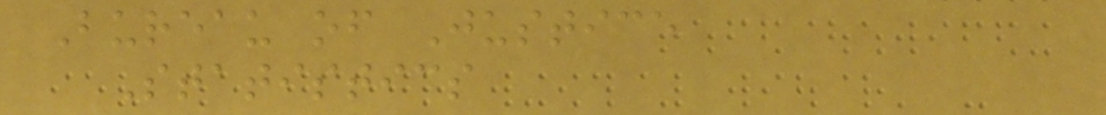Bureau of Justice
Statistics
